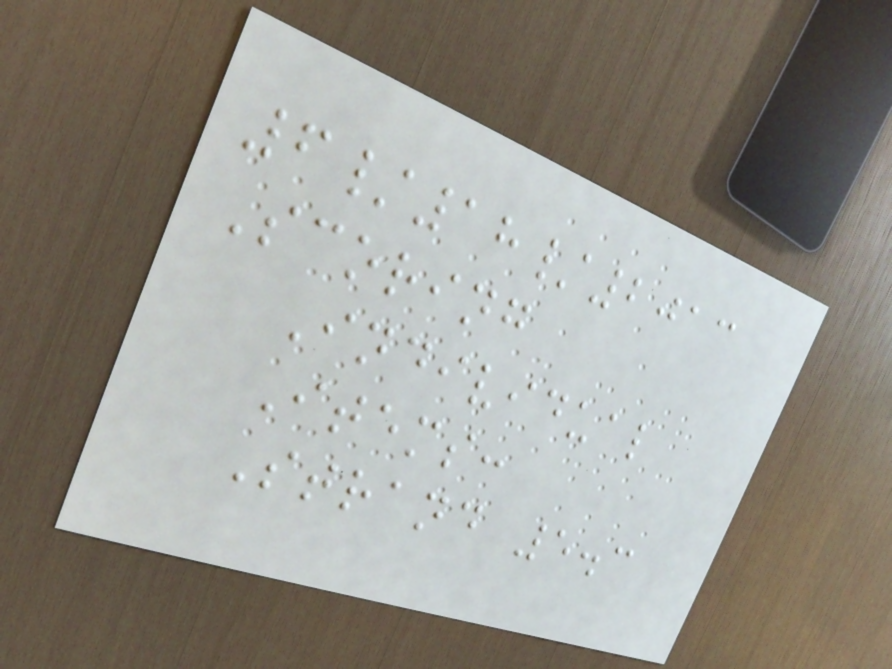6/18/2013
Scoring
Individual
Items:
Strand 5.3
